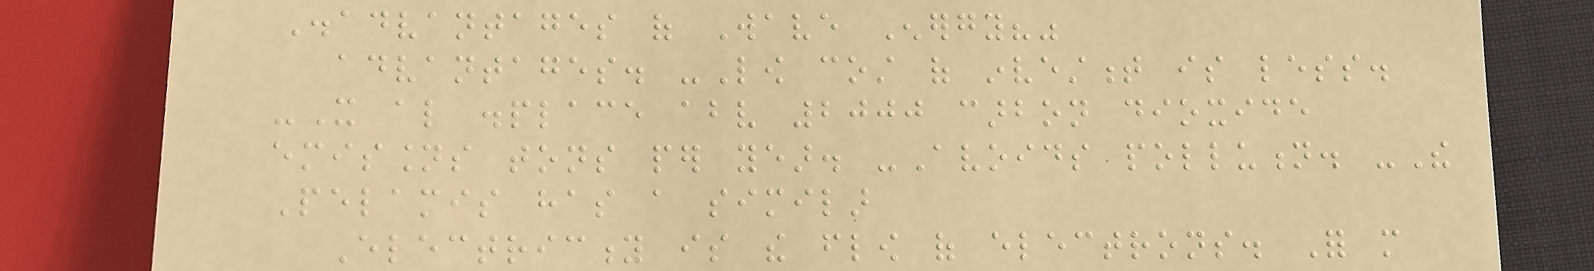Disadvantages of Wave Energy?"
advantages. -Low cost of investment is less.
-It also displace above 2000 carbon dioxide
emissions tons per year. -Avoids pollution. -The
Pelamis has a similar
Electricity is the flow of electrons. For more
